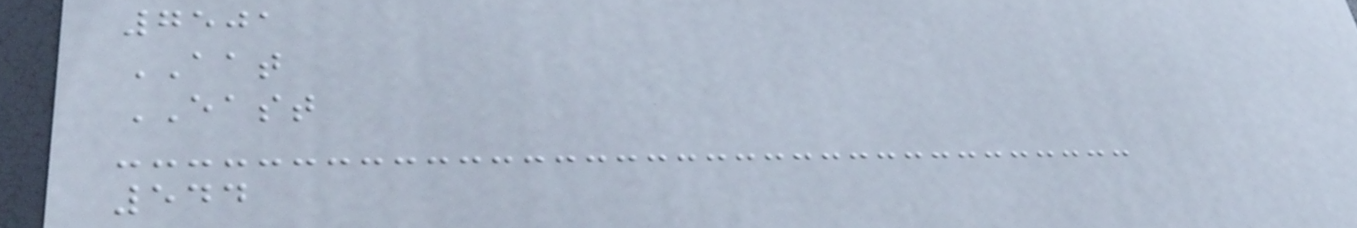7501
AAT
EAST
544
